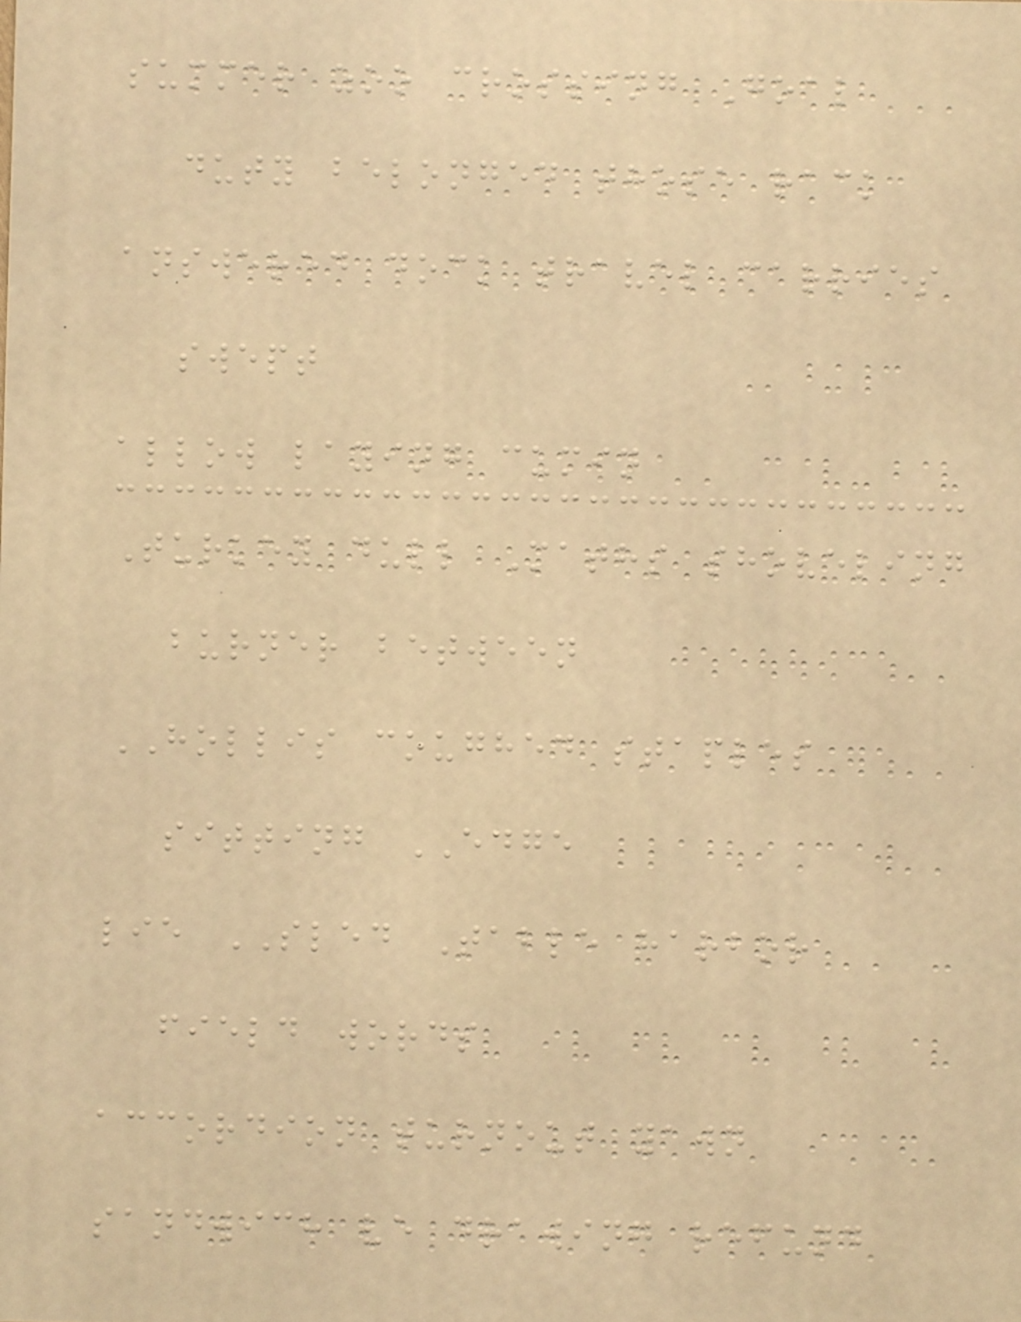summer zoo crossing Goal
duty belonged those rack
answered dock travel carries
swept
allow laying cumin
Turkey dull Maths shoveling
burner between
HOLLIS coughed staples
sitting EDGE
lie SLED Table harbor
field words
accordion turnout yawn
sandwich ve drawing refund
